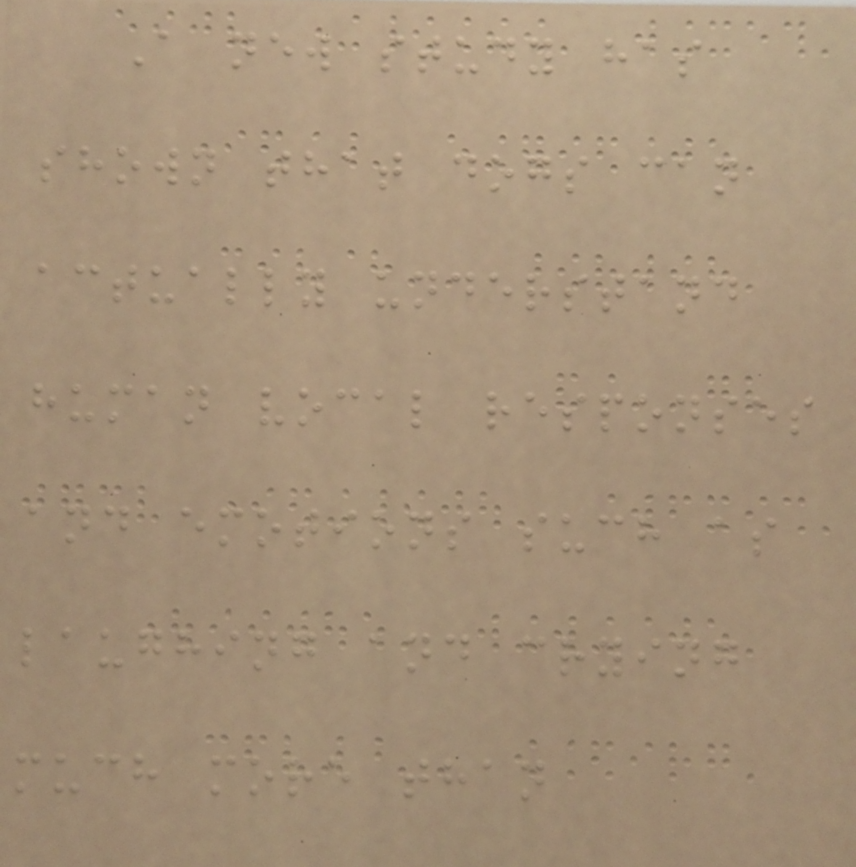A new study has
shown that dogs can
actually understand
human vocal responses
and emotions such as
laughing and crying
much more than
